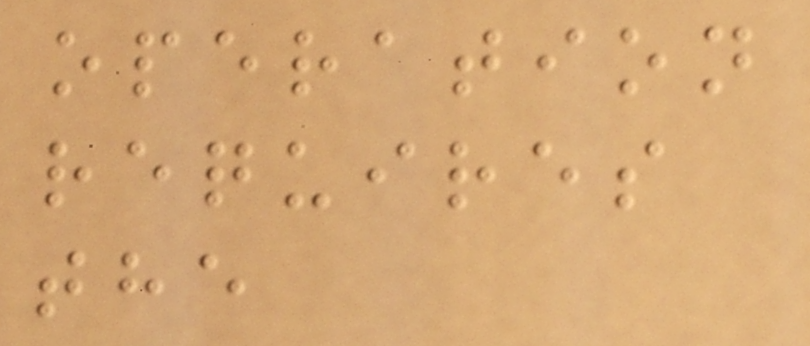operation
requires
the
